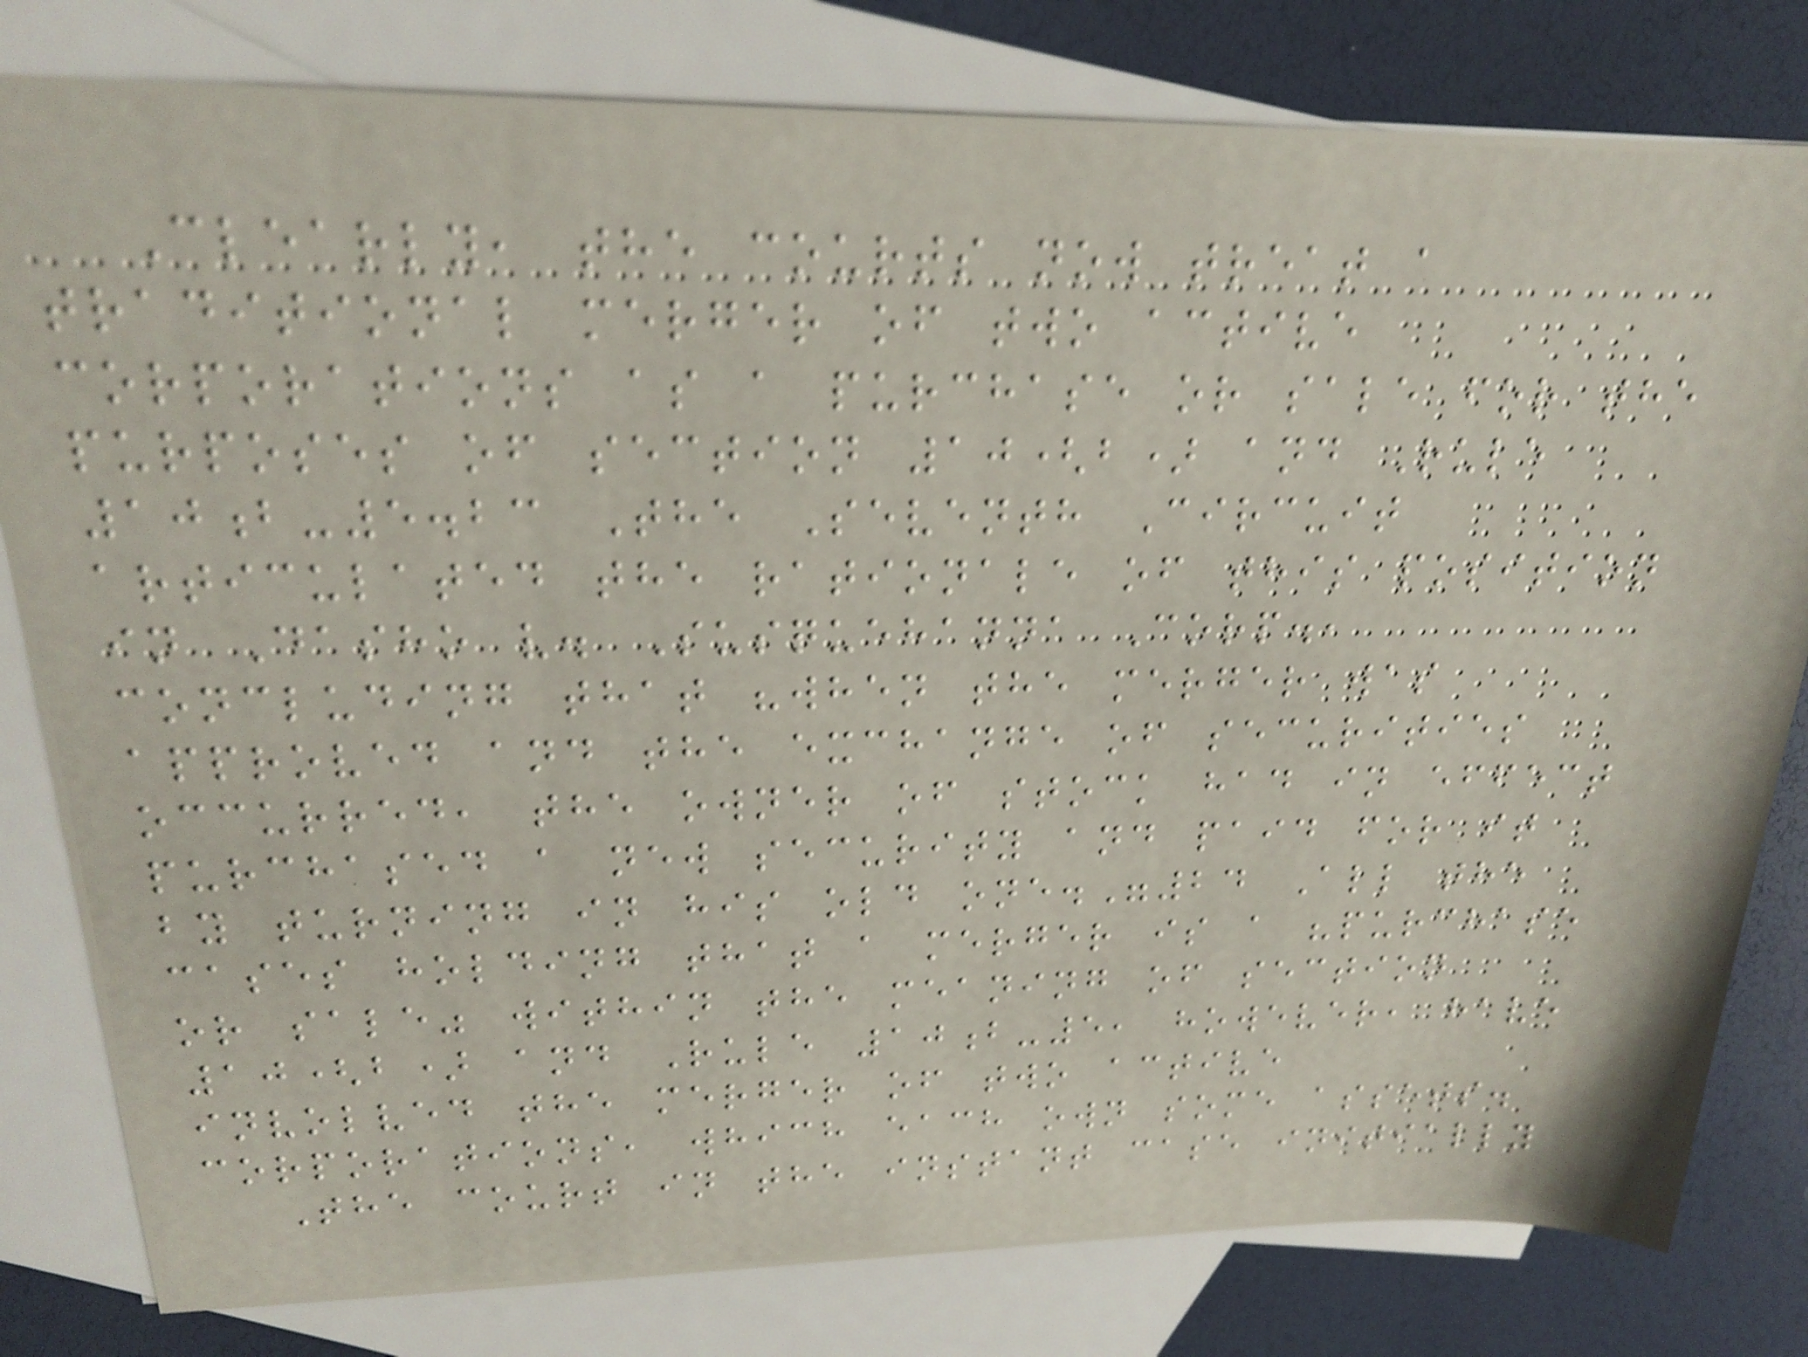Clearly, the courts now treat a
traditional merger of two active
corporations as a purchase or sale for the
purposes of section 10(b) and Rule
10b-5.23 The Seventh Circuit
articulated the rationale of this position
in Dasho v. Susquehanna Corp.,
concluding that "when the merger was
approved and the exchange of securities
occurred, the owner of stock had in effect
purchased a new security and paid for it
by turning in his old one."24 All the
cases holding that a merger is a "purchase
or sale" within the meaning of section
10(b) and Rule 10b-5, however, have
involved the merger of two active
corporations, which each own some assets.
The court in the instant case initially
